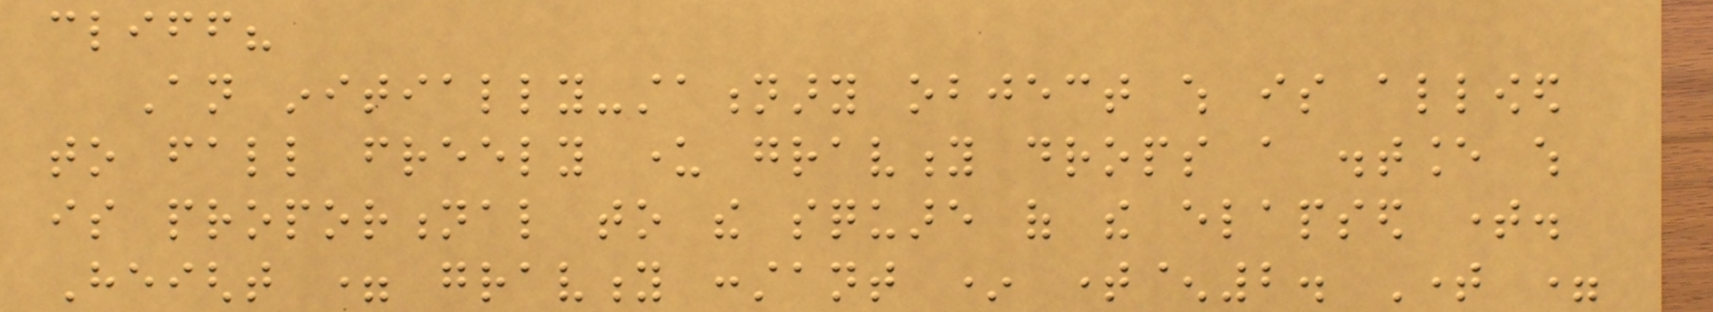cliff?
An initially-stationary object which is allowed
to fall freely under gravity drops a distance which
is proportional to the square of the elapsed time.
Height = gravity constant * time^2. Time =
